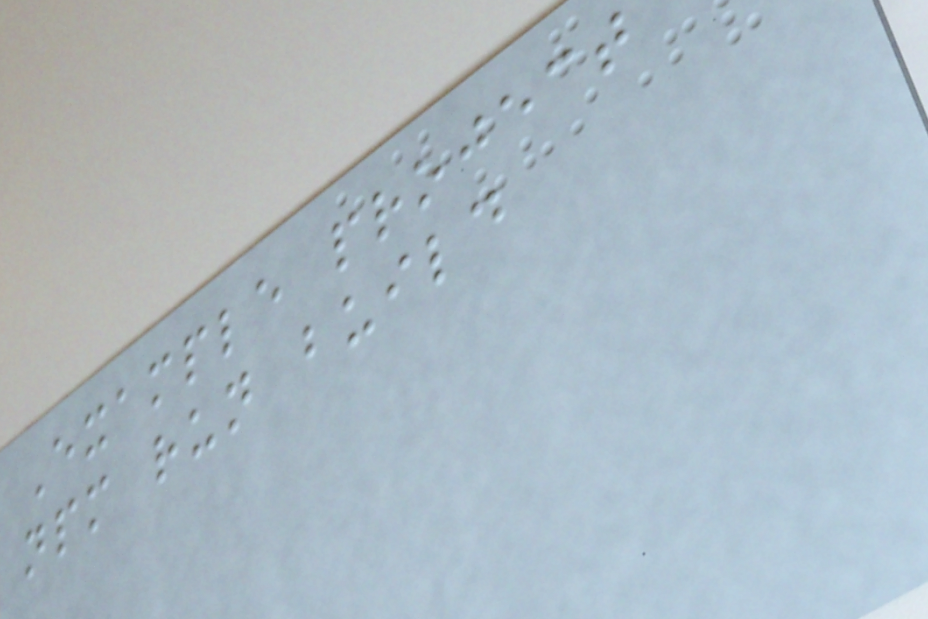Example project
npm run build
